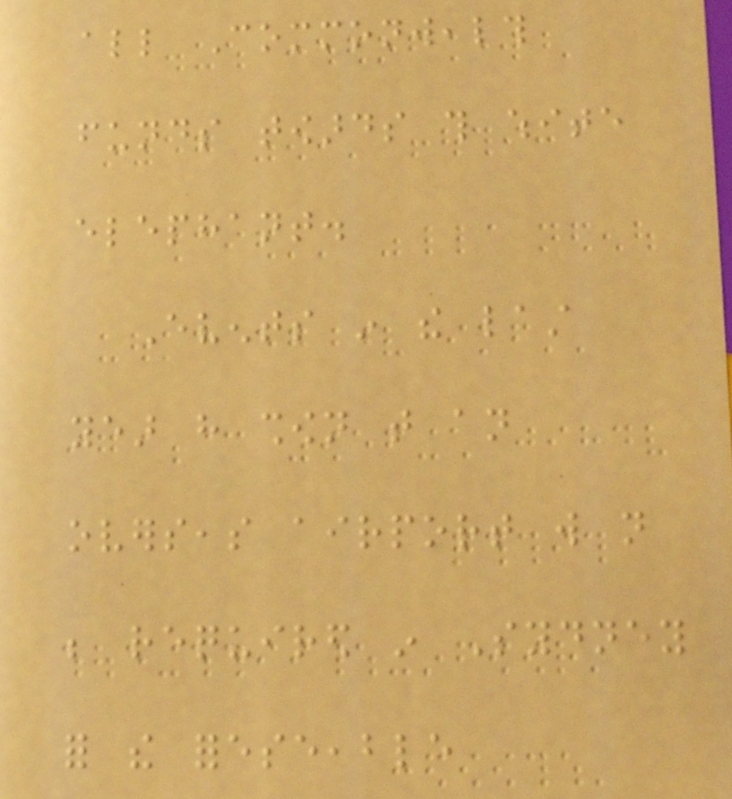all Commonwealth
funds towards this white
elephant.
Events in the last
year have shown that an
overseas airport will not
be required in Sydney
for the foreseeable
